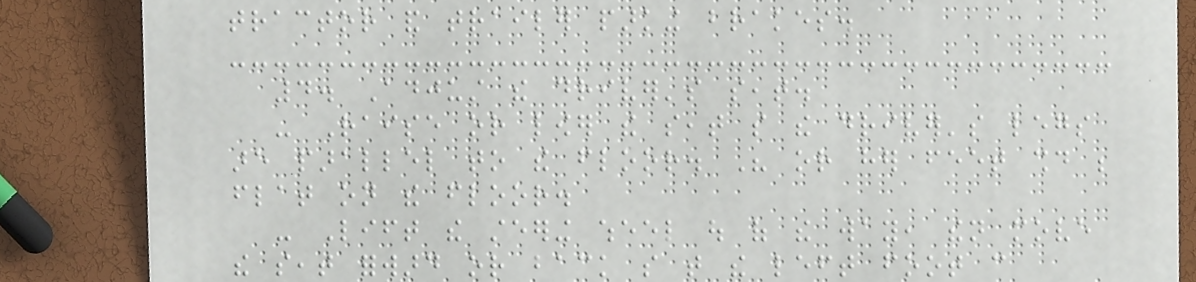tractor and trailer parking brakes.
4. Adjust the driver's seat.
- Raise or lower the seat so the driver's legs
are parallel to the floor. His or her feet should be
flat on the floor.
- Lift the steering wheel out of the way, then move
the seat forward or back so that the left foot can
